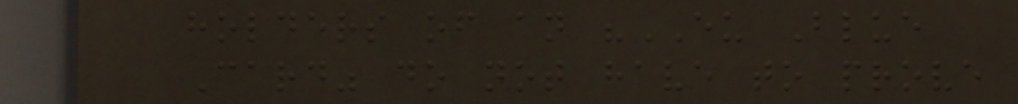holders of an "EU Blue
Card" do not have to prove
